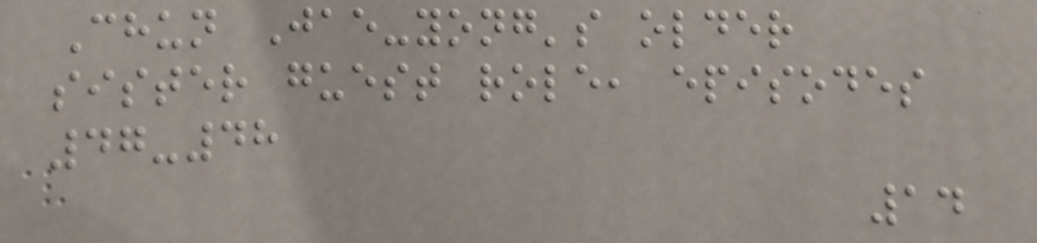Chun Jae-yong's older
sister guest role, episodes
47-48
14
